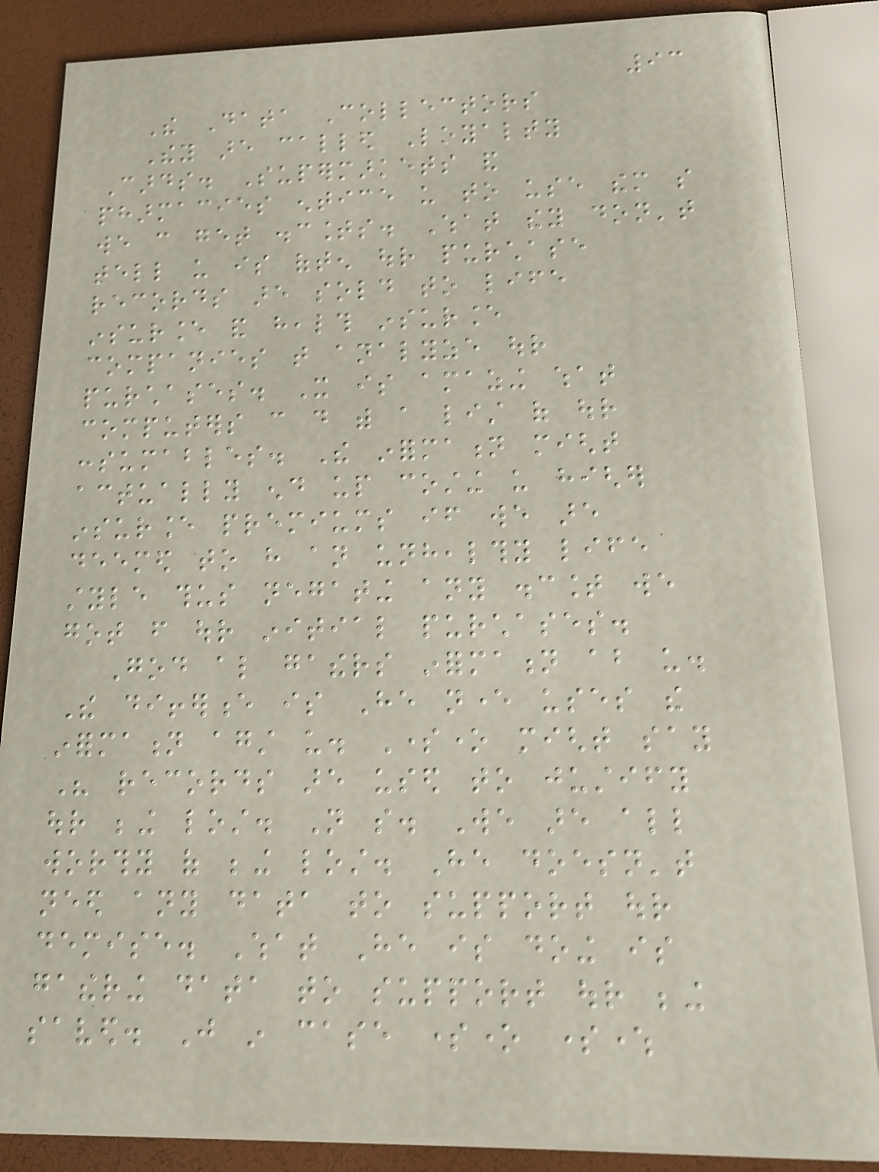93
The Data Collectors
They are called Loyalty
Cards. Supermarkets and
pharmacies entice us to use them so
we can get discounts. What they don't
tell us is often our purchase
records are sold to life
insurance and health insurance
companies that analyze our
purchases. It is amazing what
computers can do with a list of our
consumables. The information might
actually end up costing us higher
insurance premiums if we are
deemed to have an unhealthy life
style thus negating any discount we
got from our initial purchases.
God also gathers information about us.
The difference is He never uses the
information against us. Someone might say
His records are used to justify
our being lost. Not so. We are all
worthy of being lost. He doesn't
need any data to support our
demise. What He is doing is
gathering data to support our being
saved. Just in case someone somewhere
